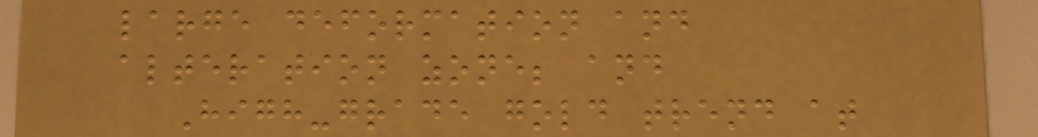large deformation and
alteration zone; and
High-grade gold trend at
